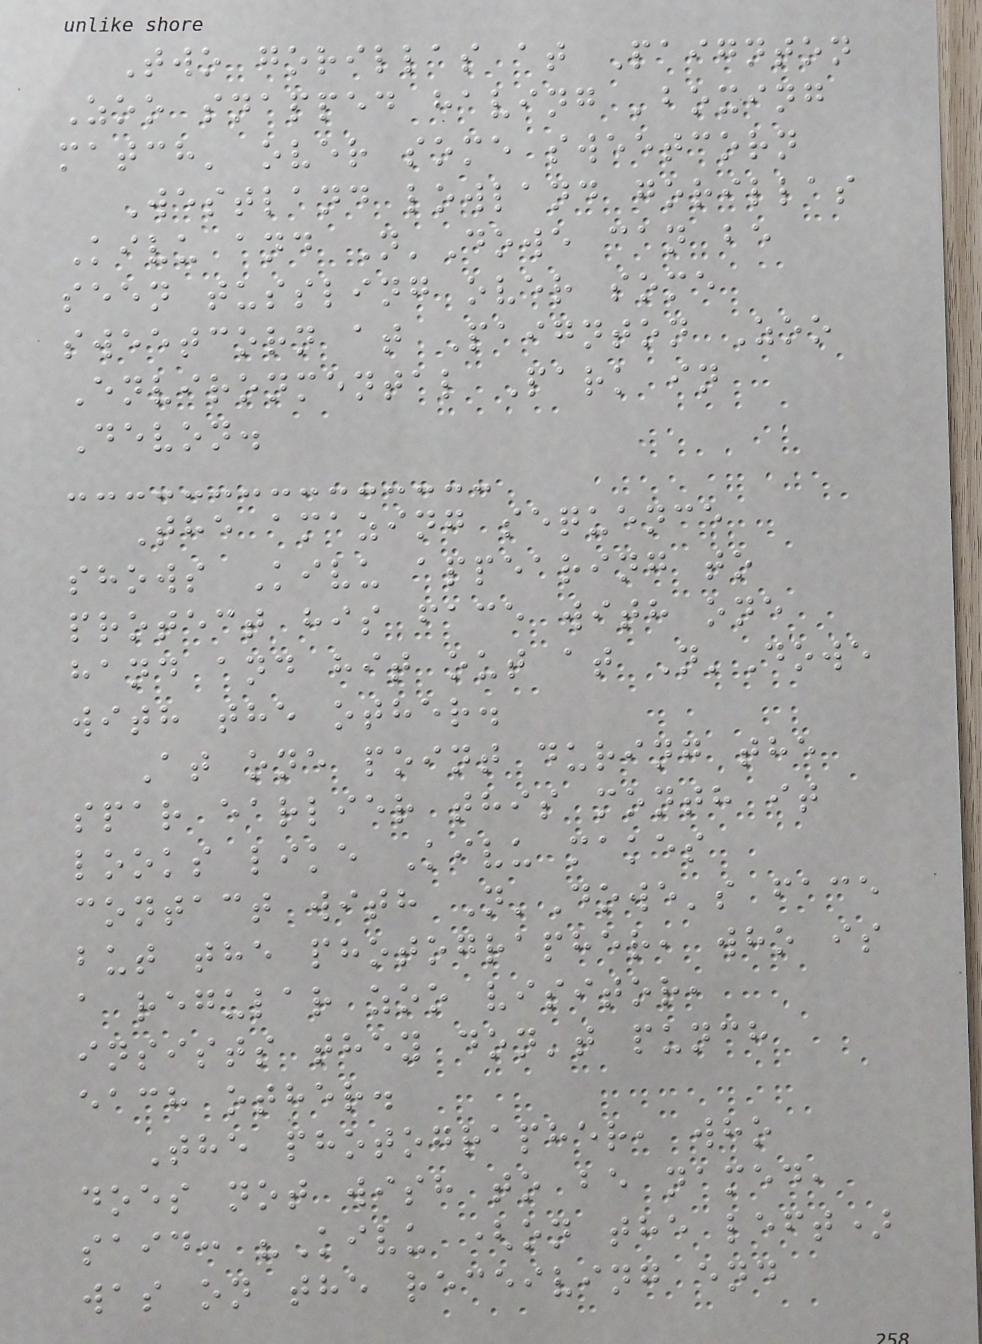Two gorillas at Paignton
Zoo snapped having 'boxing
match' over some sweetcorn
Westland lowland gorillas
Kivu and N'Dowe can be
seen tussling over some
sweetcorn at Paignton Zoo
Environmental Park in
Devon.
The amazing sequence
shows Kivu appearing to
protect his face with one
hand and hit out at N'Dowe
with the other.
At one point during the
spar earlier this month it
looks like Kivu makes
contact with N'Dowe's face
but the photographer, who is
a regular zoo visitor,
insists they don't punch
each other.
The photographer, who
does not wish to be named,
said: "Kivu (on the left)
was on the receiving end
